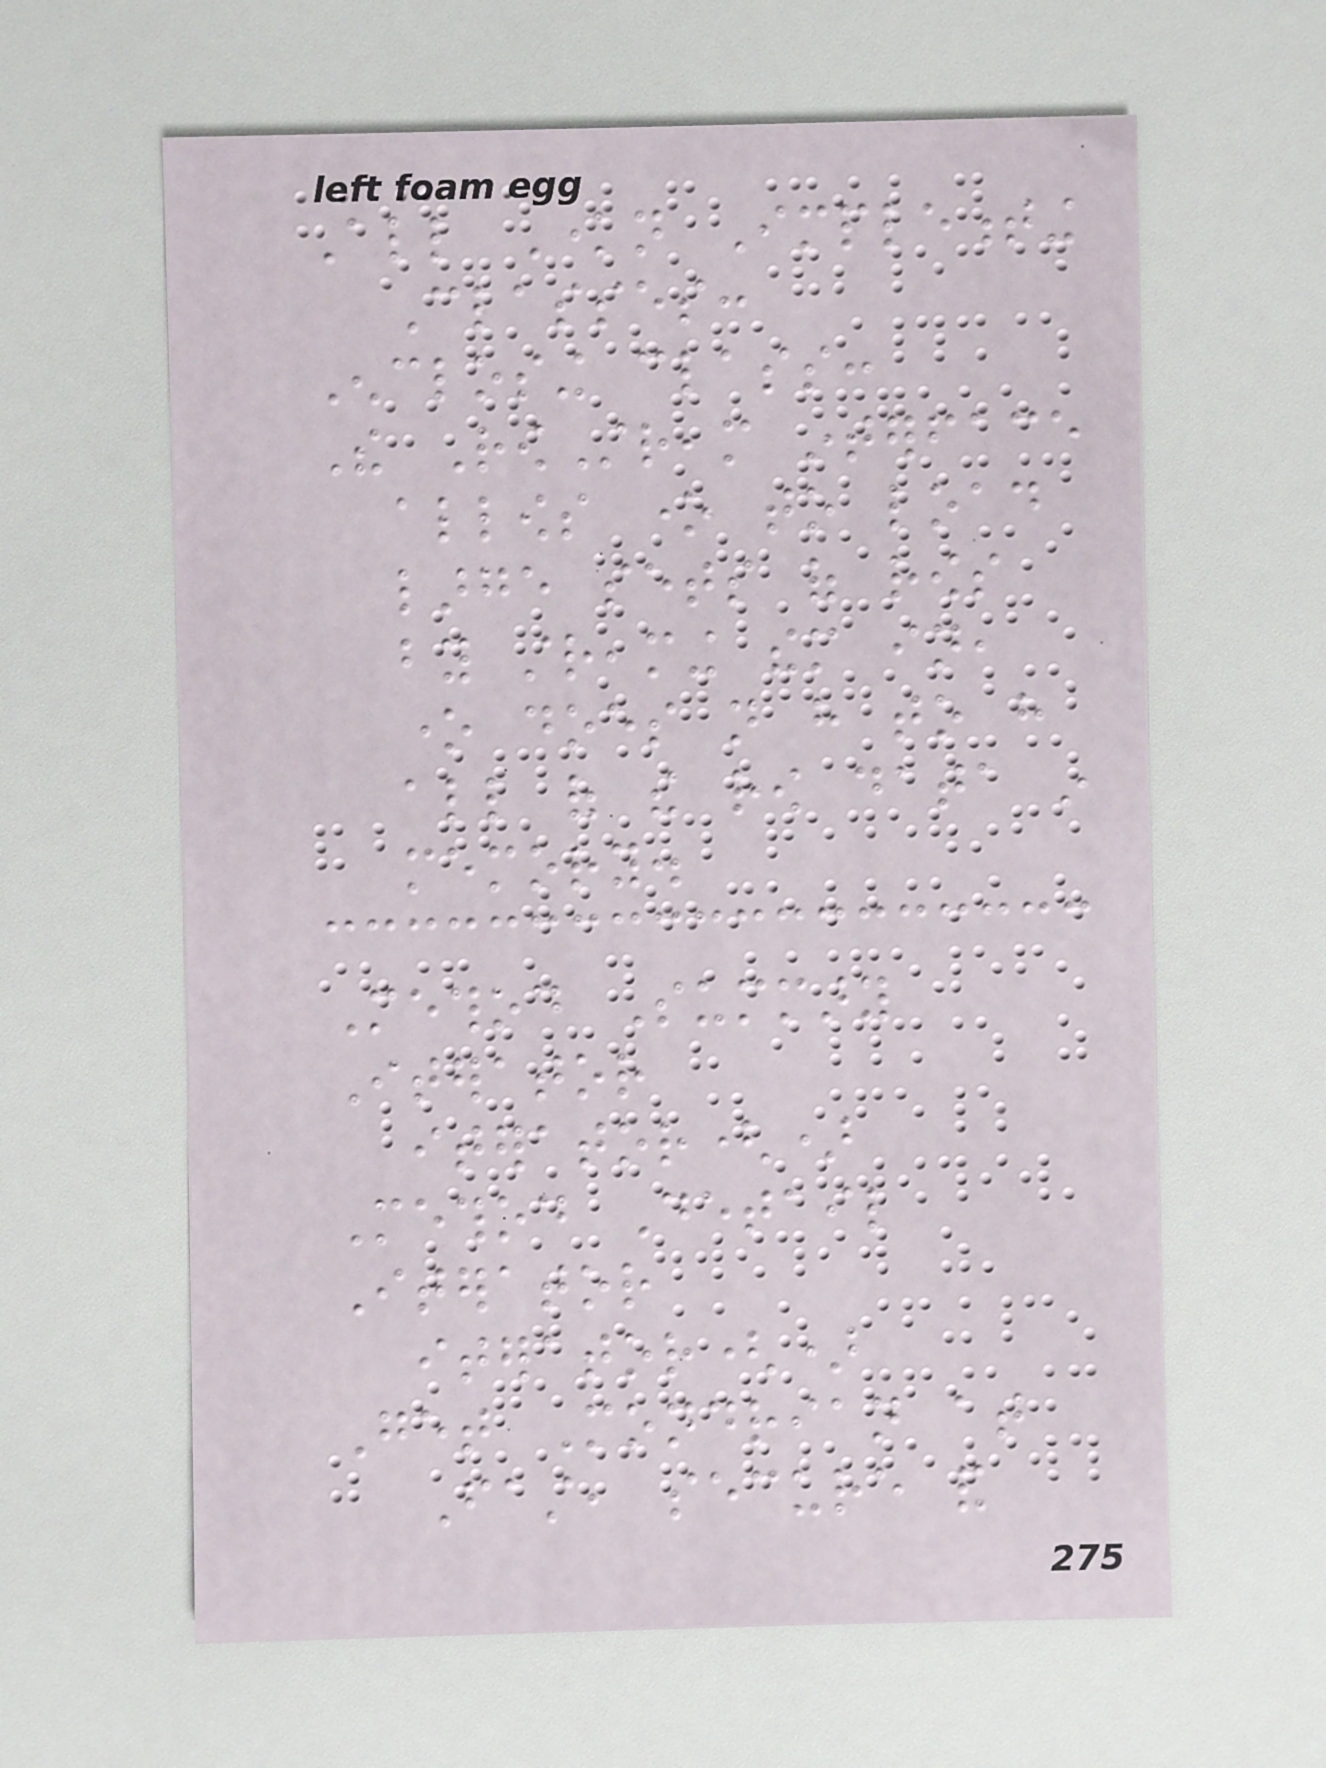All Known Implementing
Classes:
Enclosing class:
The RowStream interface
allows one to load
large sets of rows
by streaming them in,
one does not have to have
all of the row data in
memory.
Method Summary
Iterator
iterator()
Method Detail
Iterator
iterator()
Get Mondrian at
Fast, secure and
